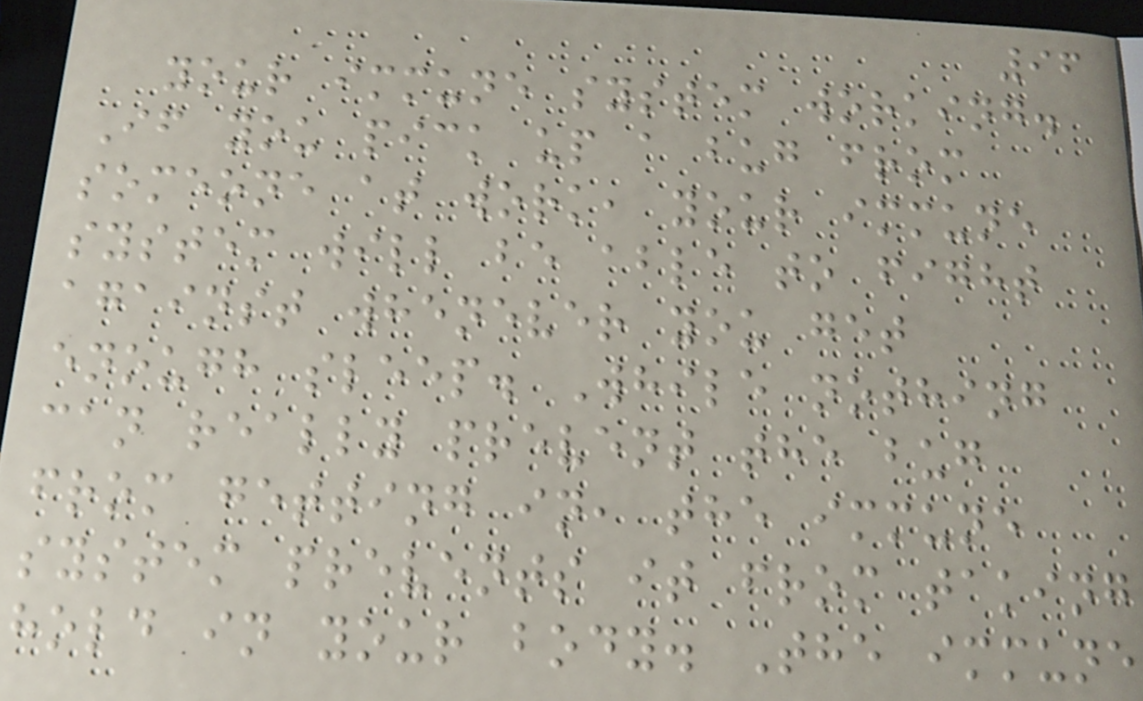96
your immune system working.
If you pick up a bug from
someone at work, your immune
system will be able to fight
against whenever you get
enough sleep. While nothing
can really prevent the bug
from getting in, the immune
system prevents it from taking
hold in your body. The immune
